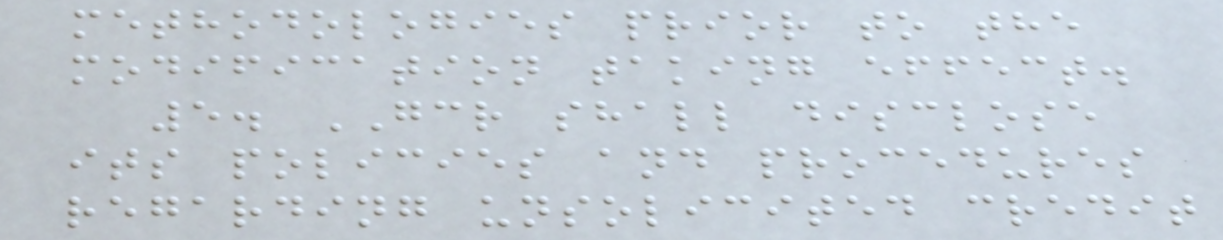methodologies prior to the
modification taking effect.
5. GCR shall disclose
its policies and procedures
regarding unsolicited credit
